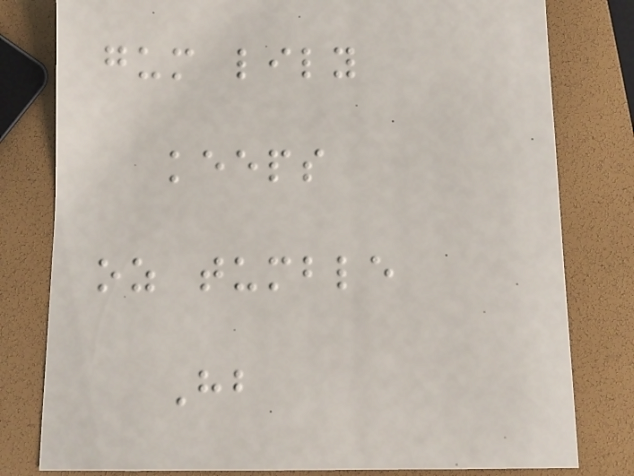gum lily
keeps
oz tumble
Hb
